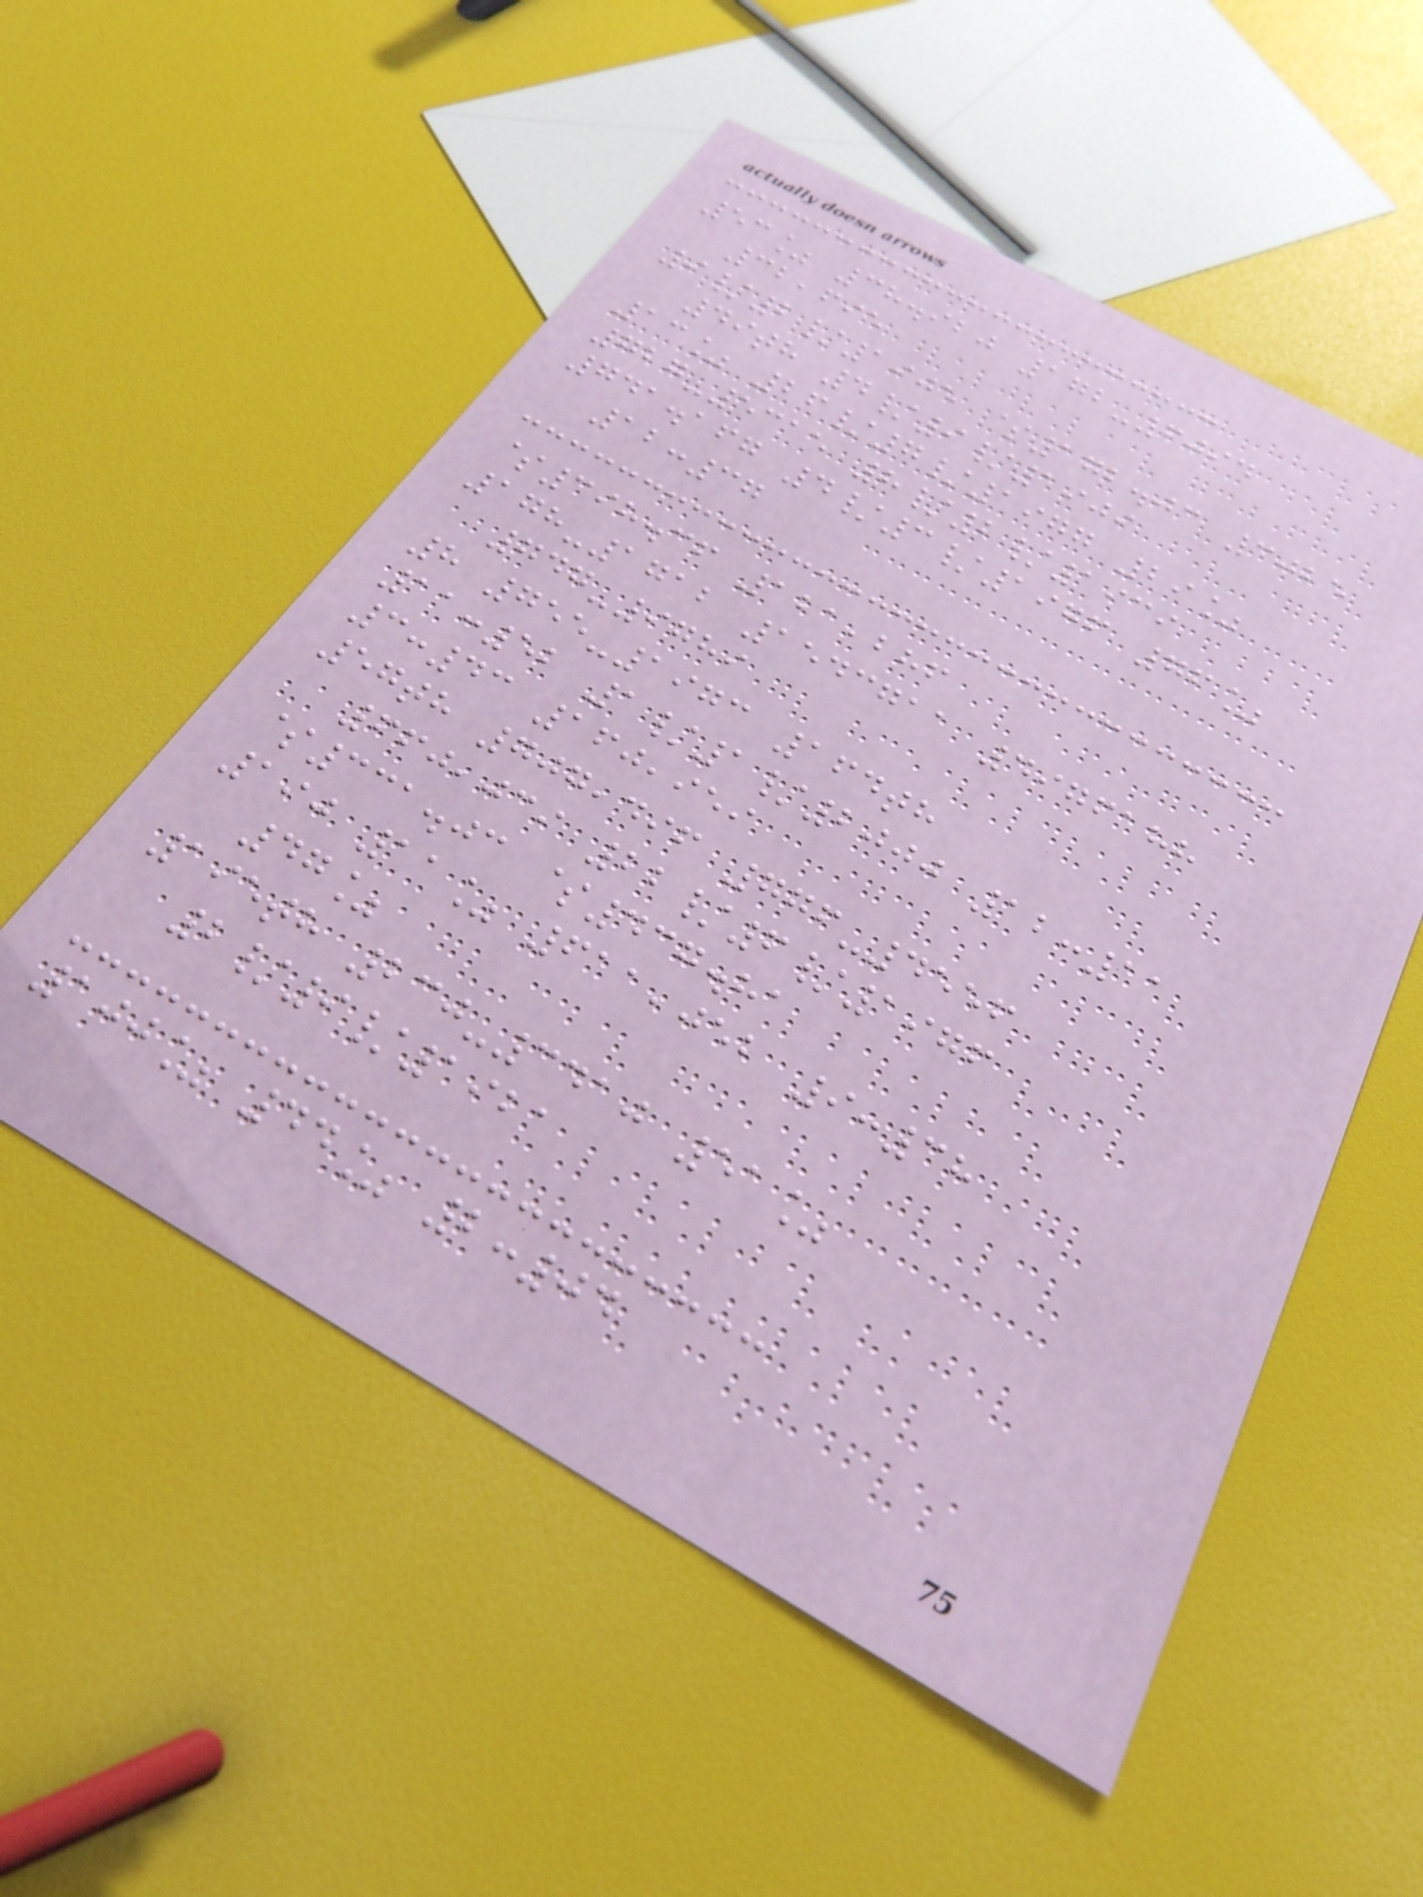53% 38.920 172-6094
32,695
9/2/1905 $172.03 3025
49th 4/9/1909
13% 26/7/1977 29%
727-5315 8/2/1939
741.167 4/3/1976 76%
12:37
$398.36 121,286
178-1712 1543711 4976188
747-9789
8 755-1973 164th
11:52 1/1/2000 12:11
3:43 160,959
57th 707,496 776-4556
660,039 22/6/1976
$331.03 $437.81
190 11% 611,052 9:38
47%
195th 230-3410 51%
2/9/1921
100% 44% 2:04
